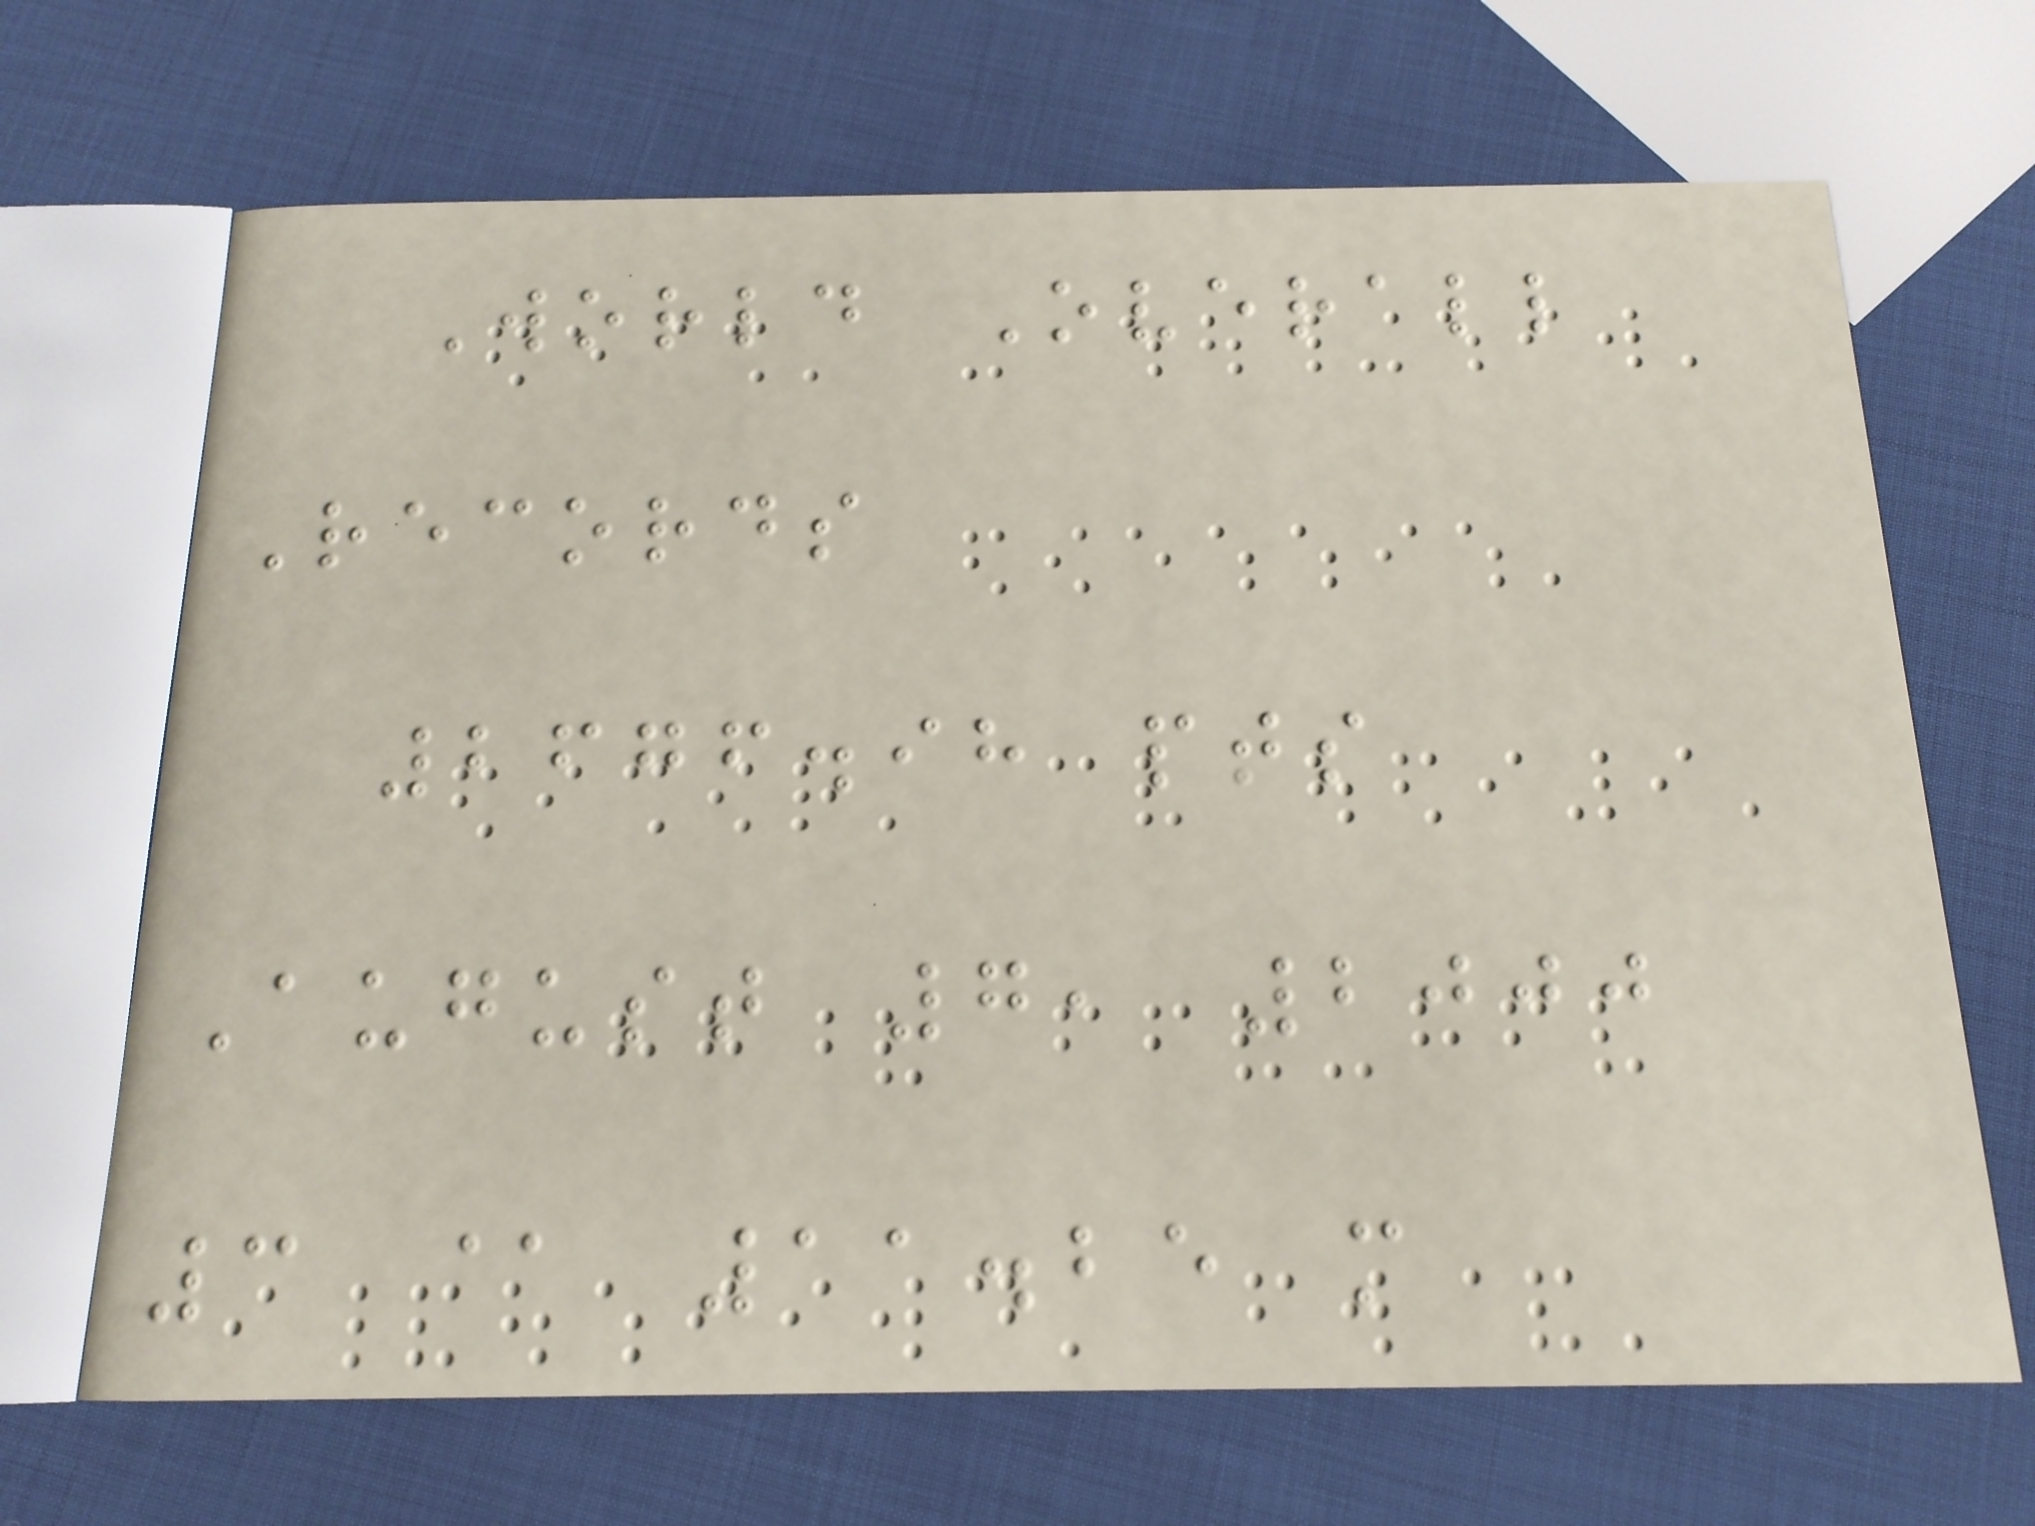World Overall
Records
2676.98 pts
August 7, 2000
3 @ 11.25 m
